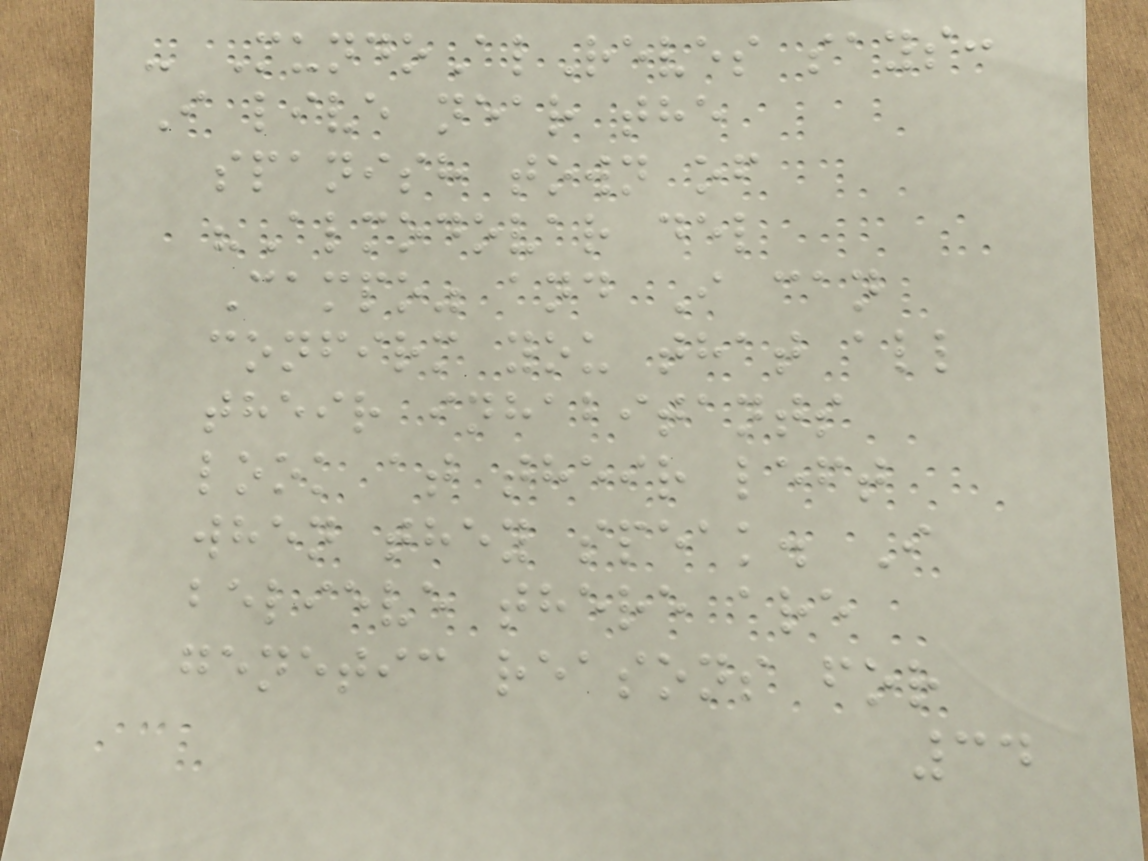- MundoAlReves says:
I live near the
spanish town of
"Almodovar del
Campo" and I can
confirm you that all
their inhabitants
look at their left
when they speak. I
believe there are
genetic reasons for
34
